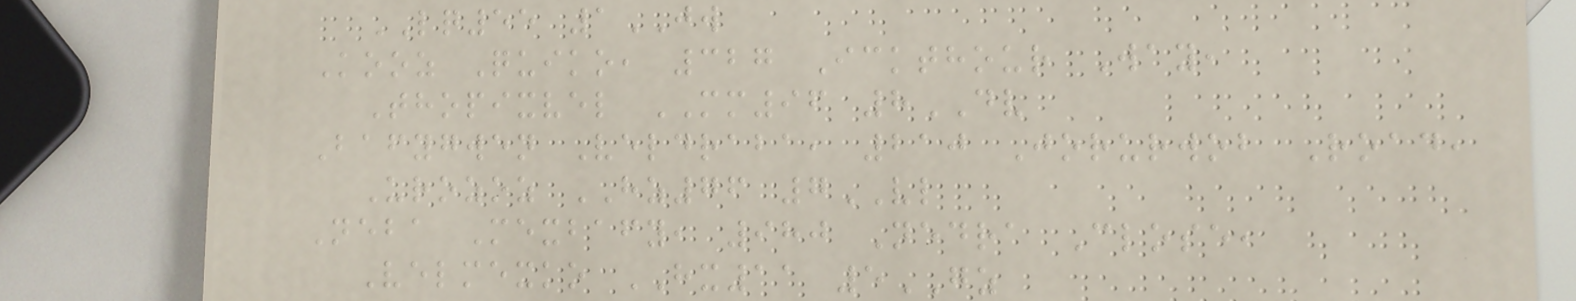LQ55 1JW
Kooz Quiko, 327 Ickthour Way,
Thopixvel MM96 8DV
Bafygwen Veldraba, 210 Jorurwob Road,
Urozoz HZ76 7VL
Neba Mexbafy, 980 Nedra Close,
Velmexko HX11 5GZ
